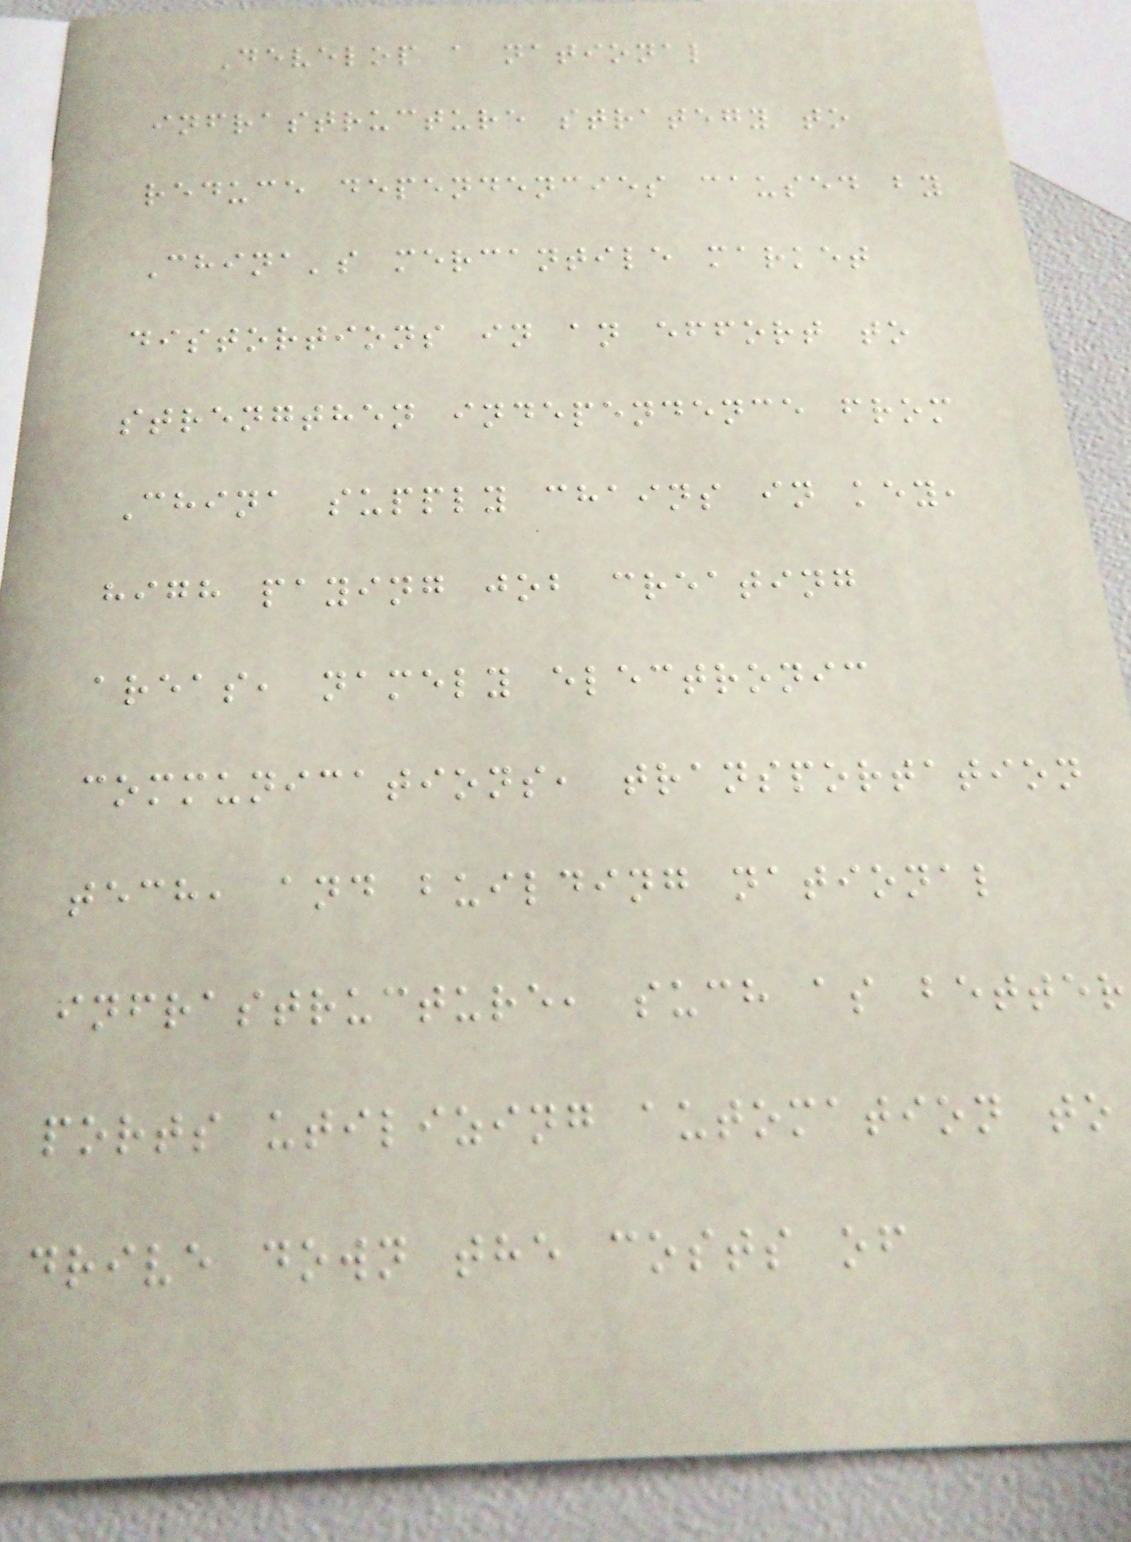Develop a national
infrastructure strategy to
reduce dependencies caused by
China's mercantile market
distortions in an effort to
strengthen independence from
China supply chains in key,
high paying job creating
areas, namely electronic
communications, transportation
tech, and building national
infrastructure, such as better
ports utilizing automation to
drive down the costs of
